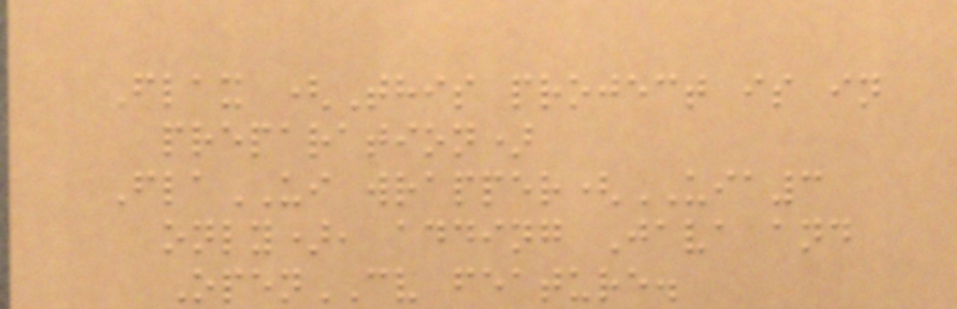Flax (This project is in
preparation)
FlaUI wrapper(UIA3
only), adding Java and
OpenCV feature.
